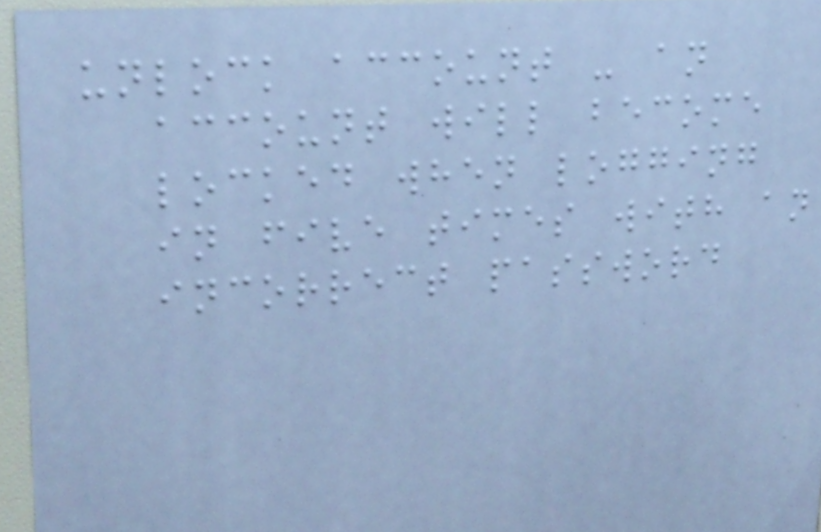unlock account - an
account will become
locked when logging
in five times with an
incorrect password
